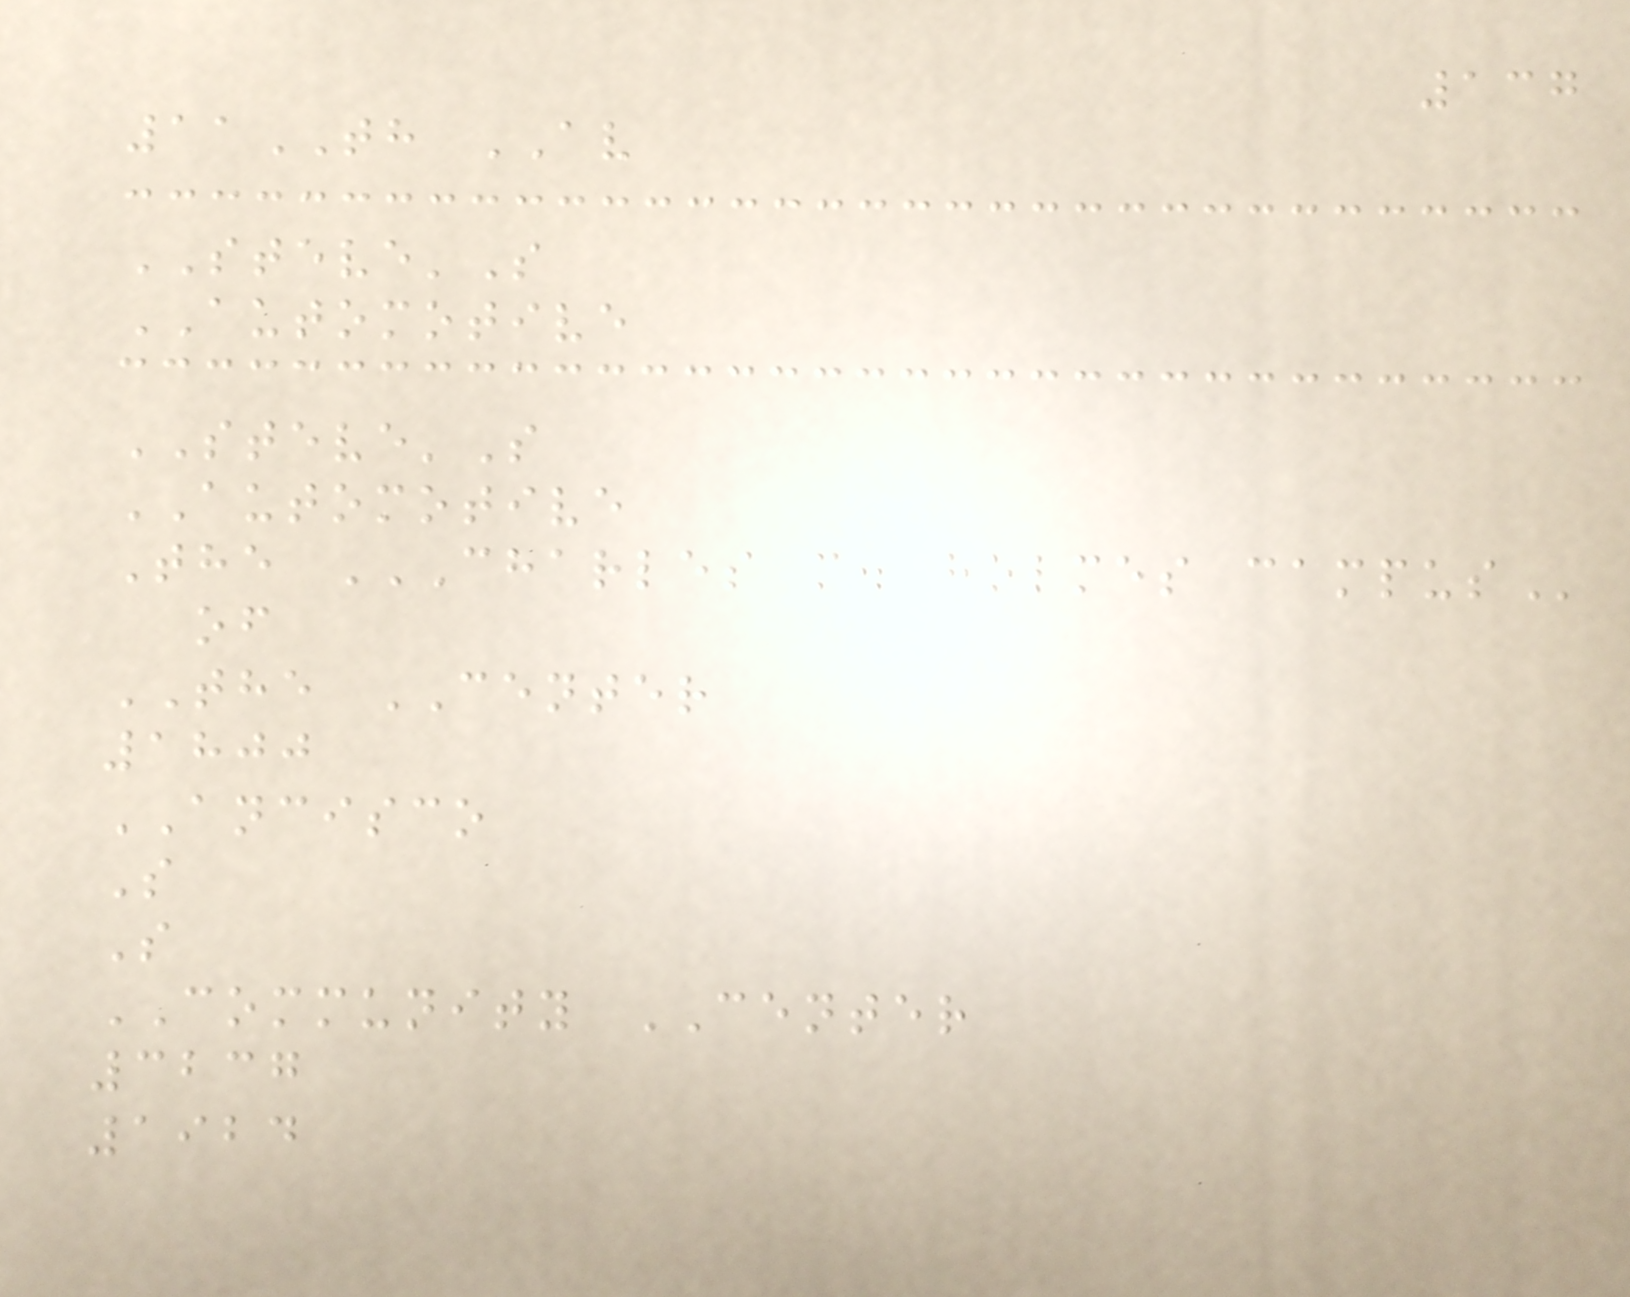137
11TH AV
STEVE'S
AUTOMOTIVE
STEVE'S
AUTOMOTIVE
The CHARLES M. HOLMES CAMPUS
of
THE CENTER
1800
ANCISCO
S
S
COMMUNITY CENTER
3237
1924
